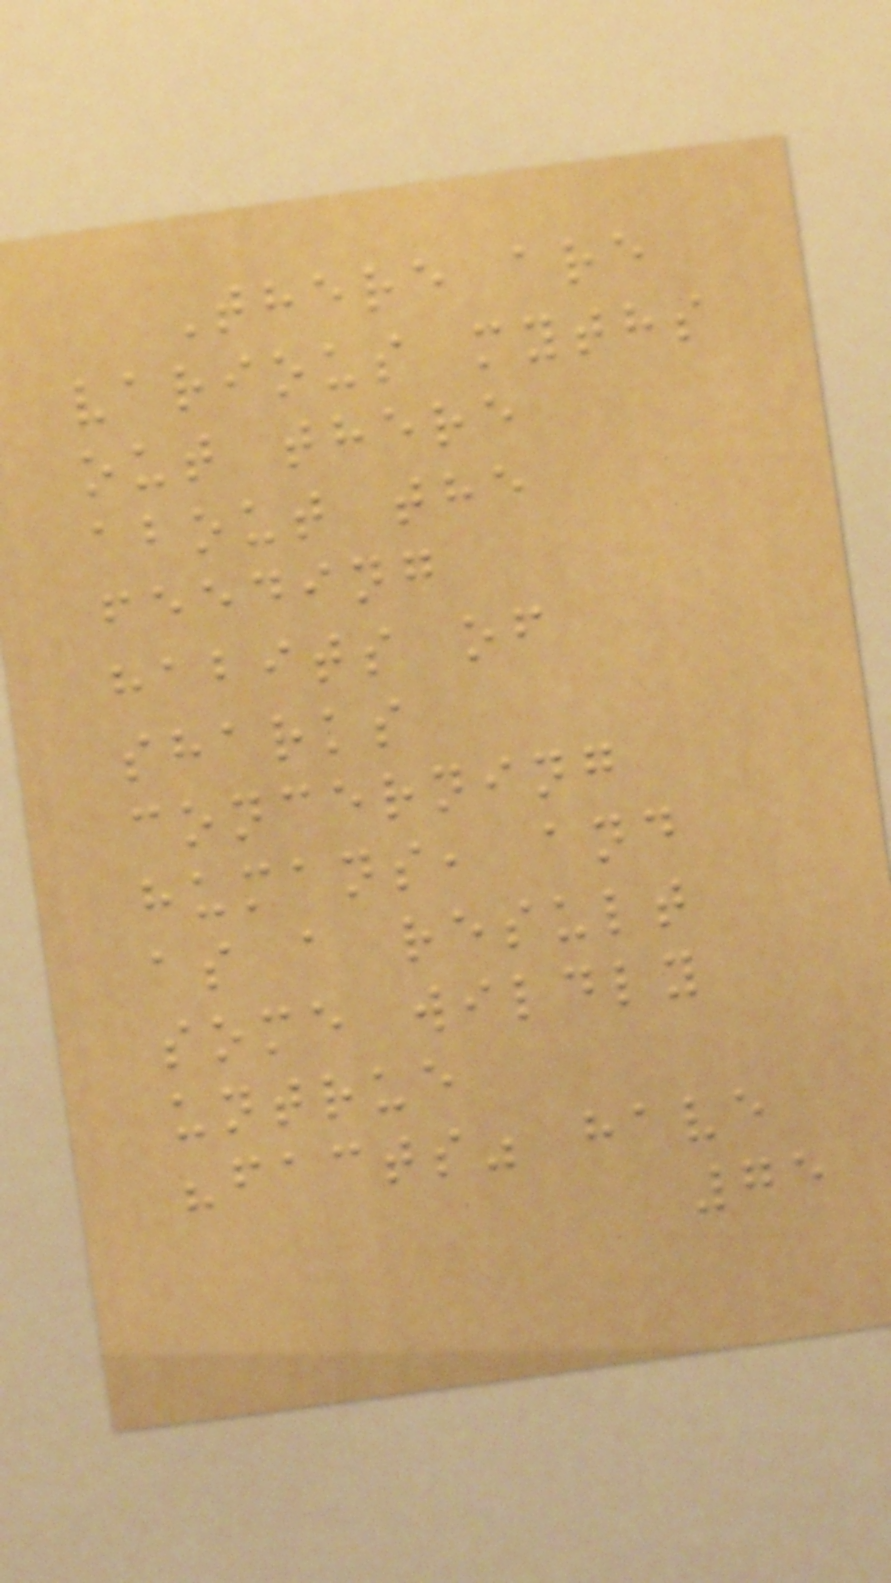There are
various myths
out there
about the
feeding
habits of
sharks
concerning
humans, and
as a result
some wildly
untrue
"facts" have
75
